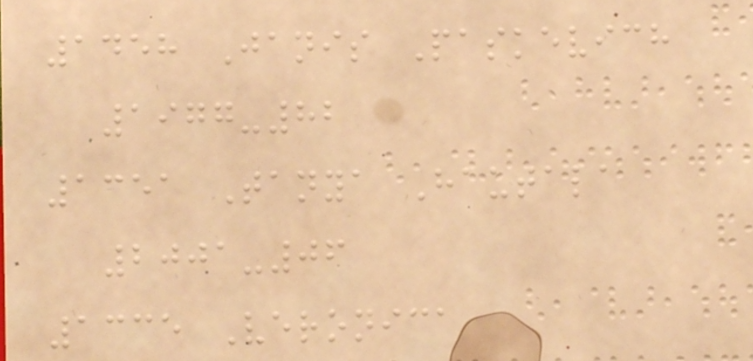1458 Janis Paskevich
1977-82
1351 Tanya Hautala
2001-06
1335 Veronica
